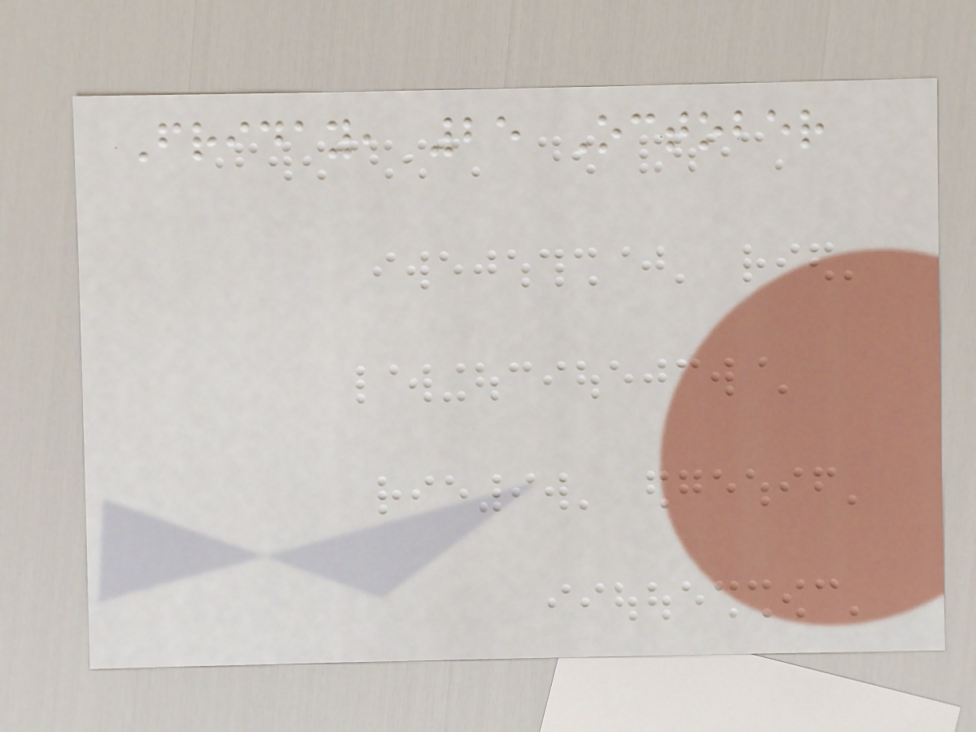Friday, 25 October
